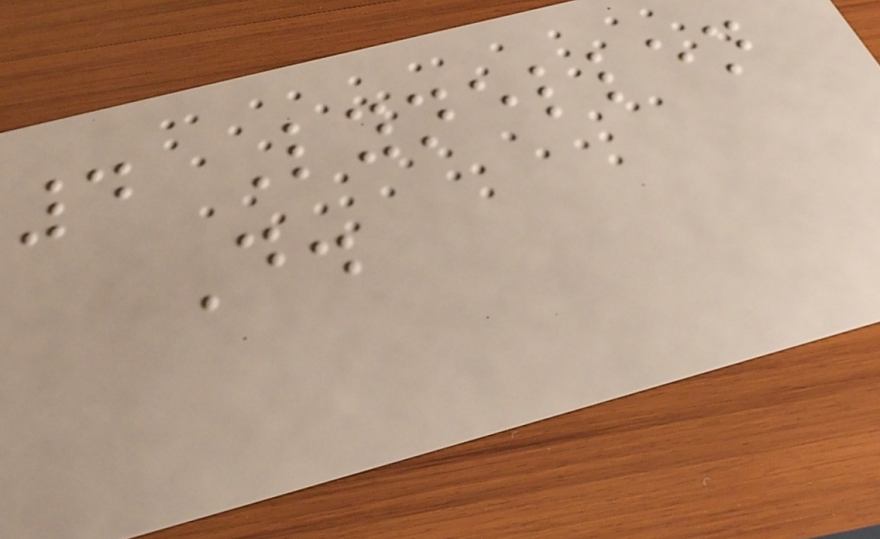4 Lynellen
D.
